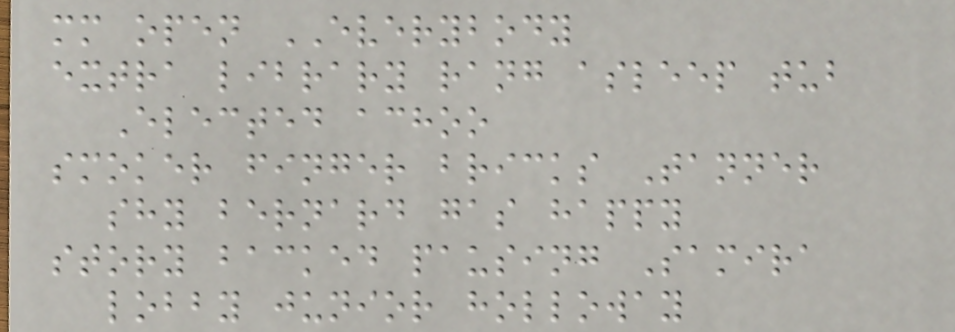mm open EVERYBODY
extra library rang asleep tub
Elected achoo
smoker finger bricks Tanner
shy bernard gas happy
story backed pausing Samira
lobby junior holloway
